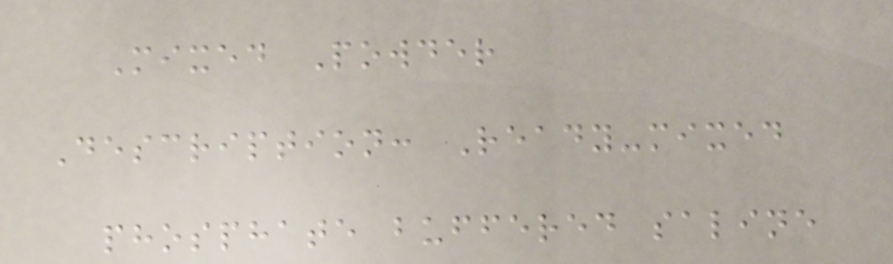Mixed Powder
Description: Ready-mixed
phosphate buffered saline
